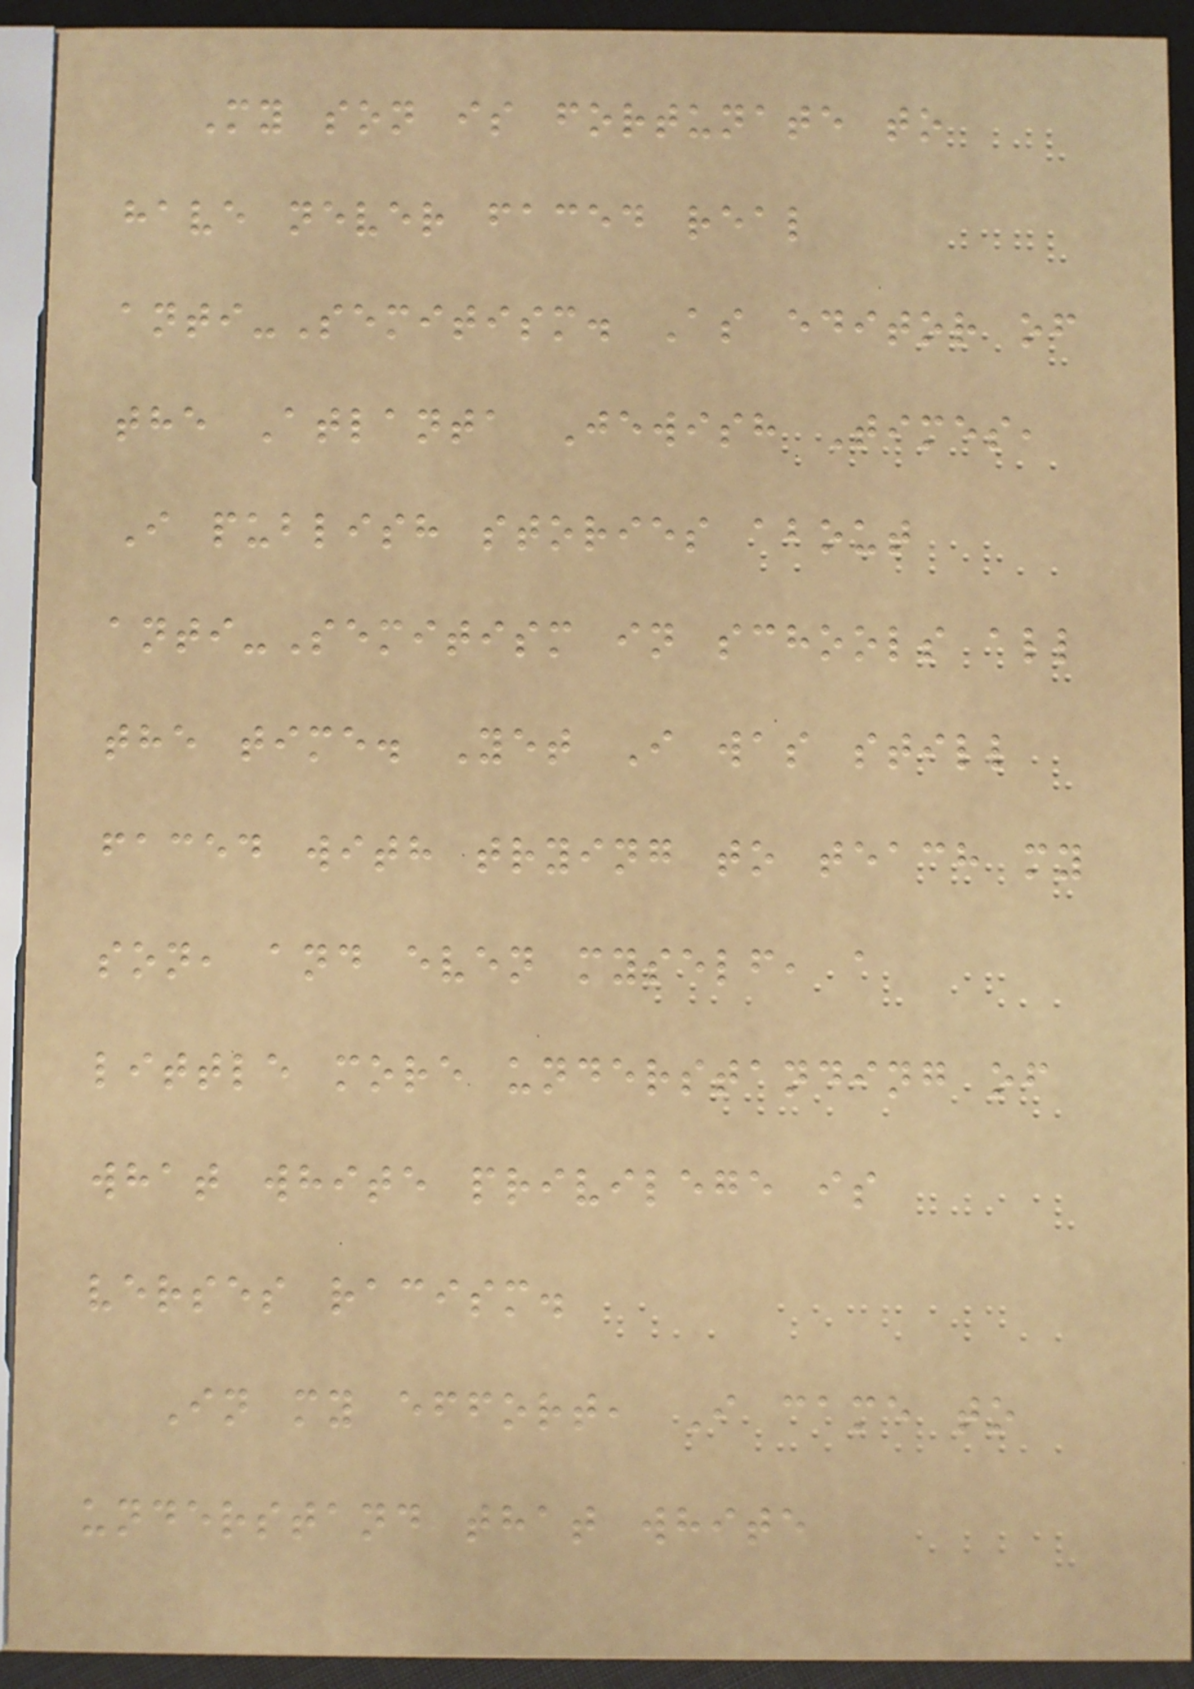My son is fortunate to
have never faced real
anti-Semitism. As editor of
the Atlanta Jewish Times,
I publish stories about
anti-Semitism in schools all
the time. Yet I was still
faced with trying to teach my
son, and even myself, a
little more understanding of
what white privilege is
verses racism.
In my effort, I came to
understand that white
